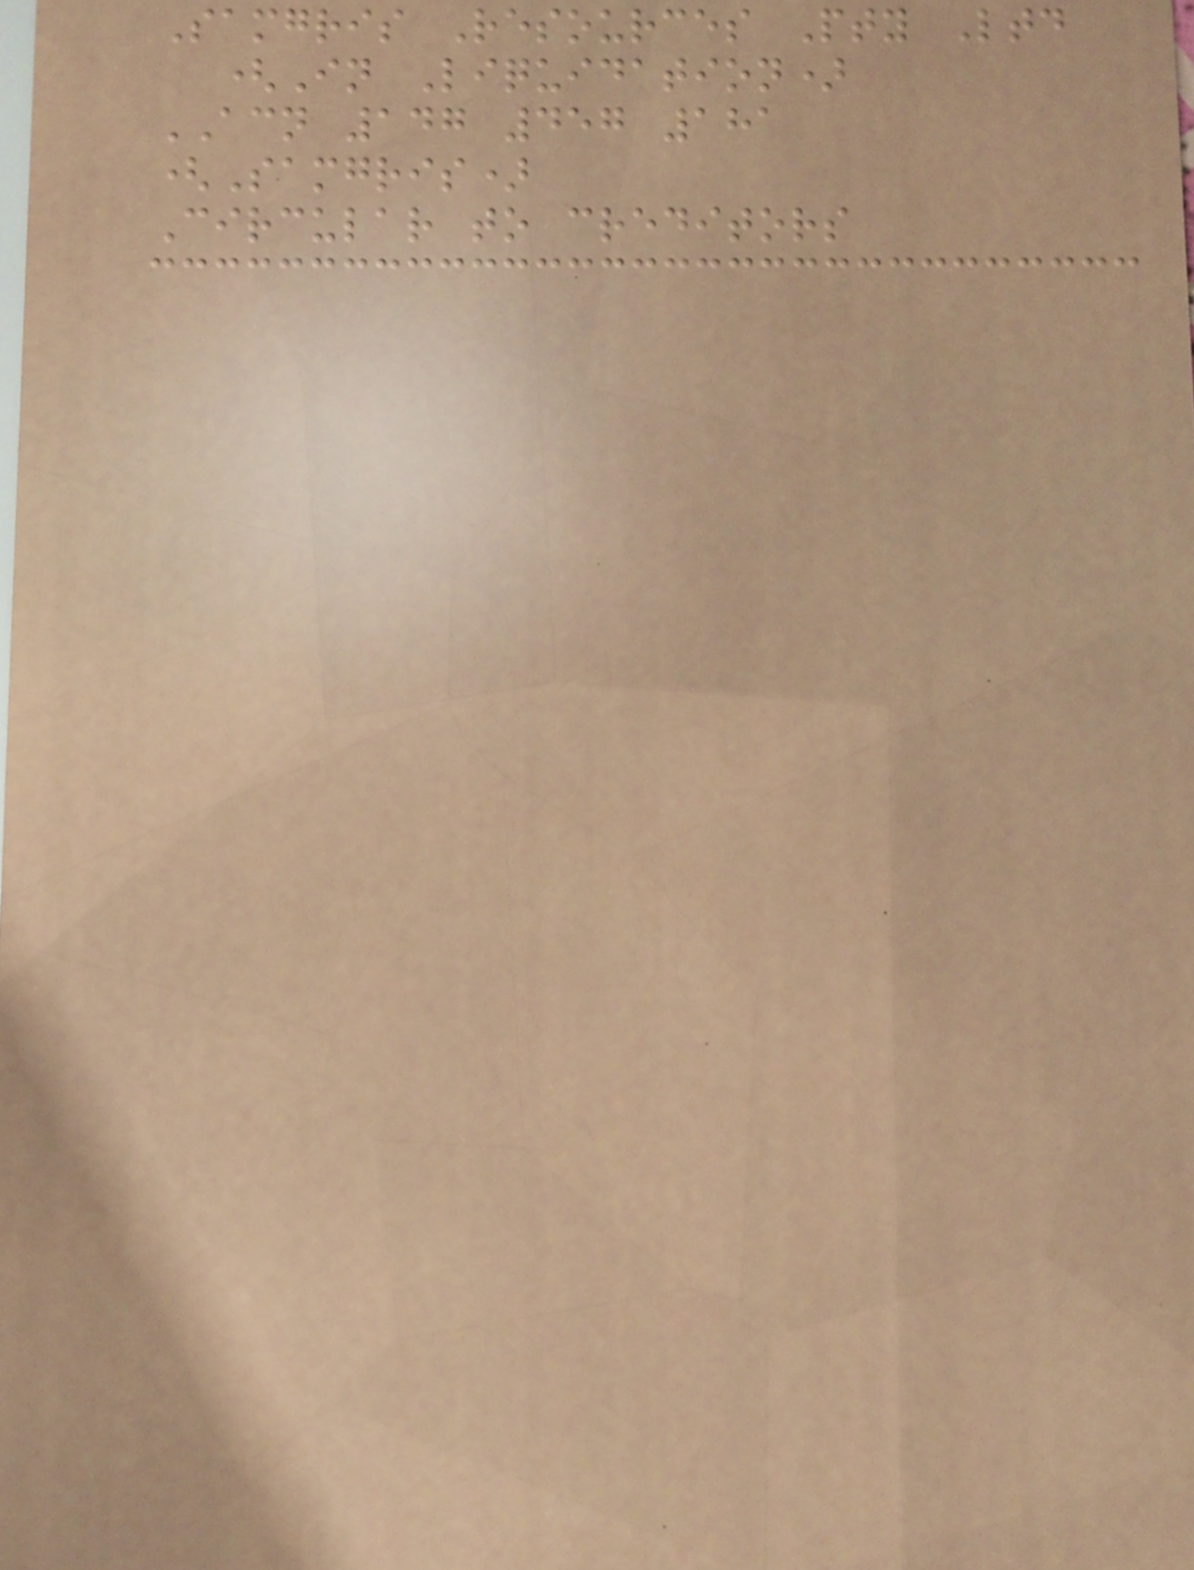Samgris Resources Pty Ltd
(In Liquidation)
ACN 147 457 181
(Samgris)
Circular to creditors
